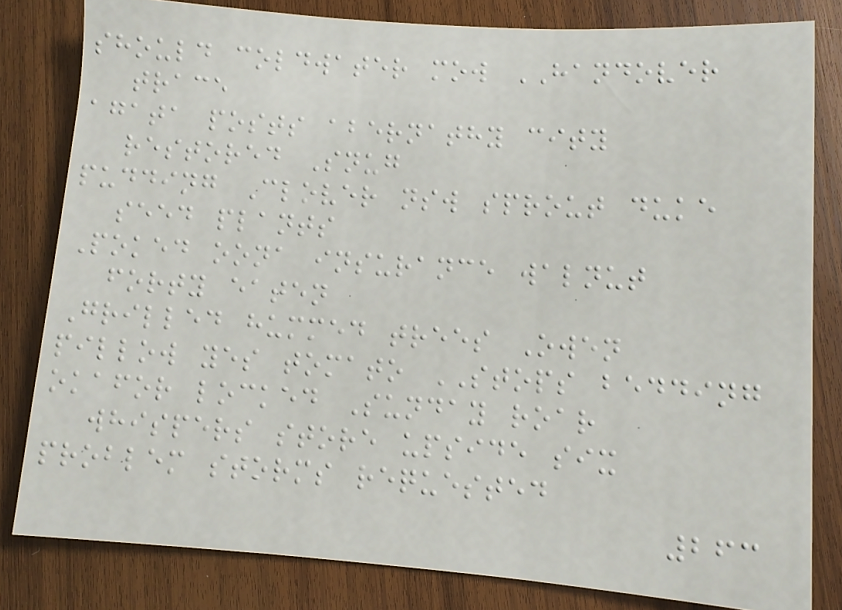should coldwater mow HANDOVER
trace
agata posts abernathy city
restored Snug
pudding Clover nsw sprout duke
seed plants
Poked oona insurance walnut
forty eaten
Grilled hummed trees Owen
pillow yes tomato STOPS bedding
okafor locked Sunday roar
whispers store upside six
problem storms requested
263
